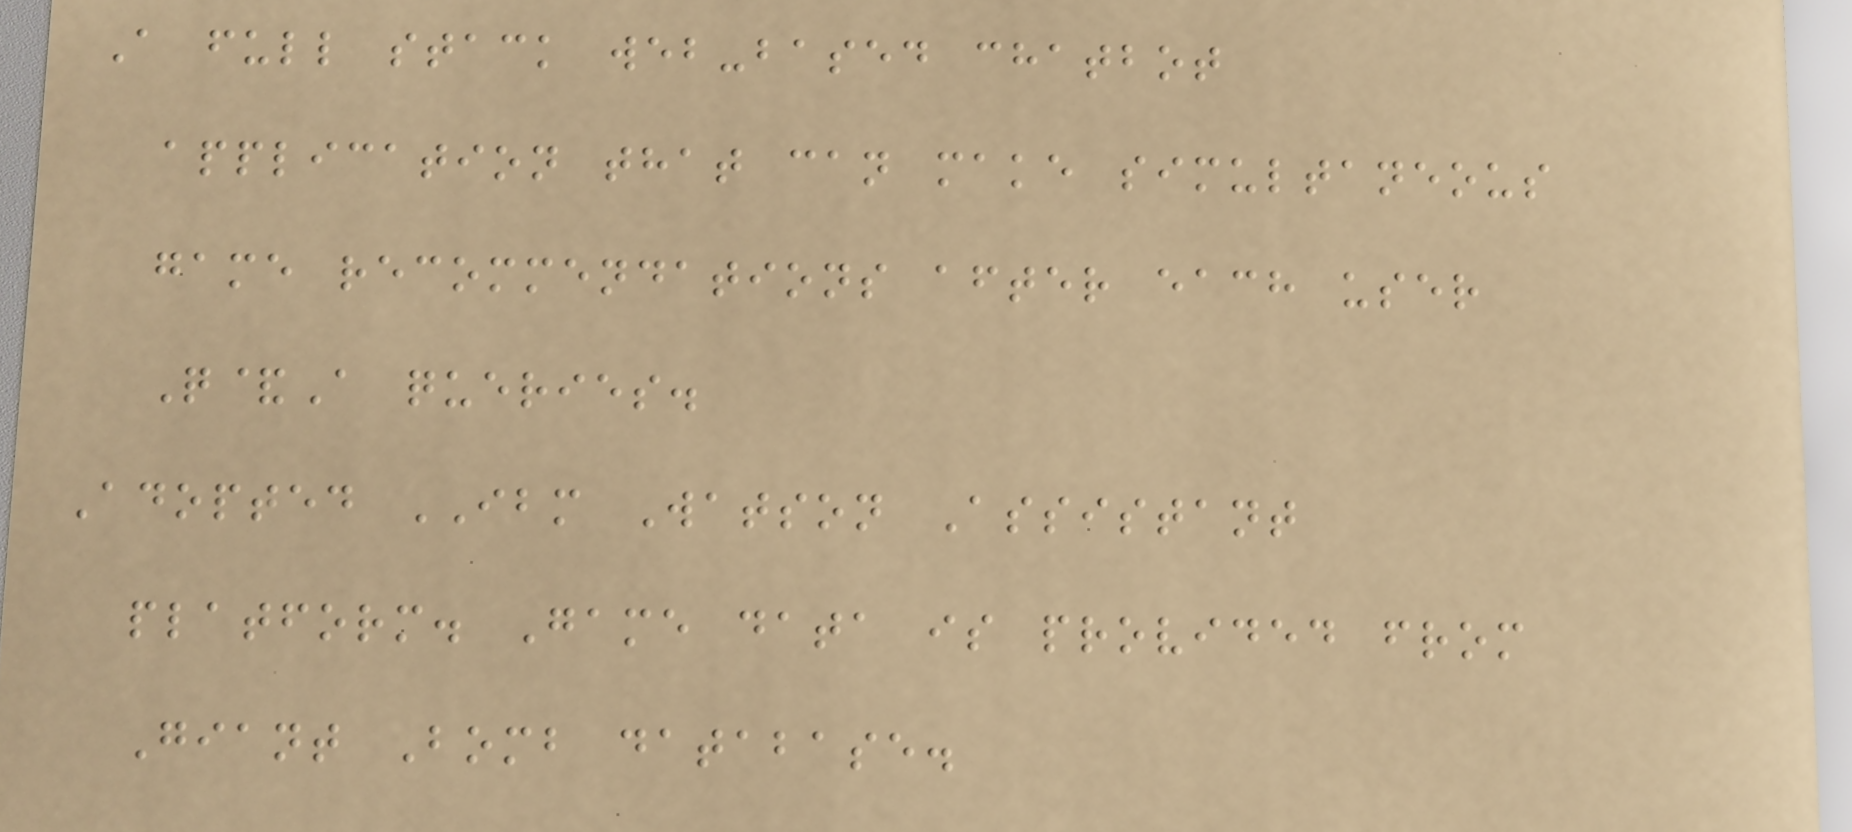A full stack web-based chatbot
application that can make simultaneous
game recommendations after each user
Q&A queries.
Adopted IBM Watson Assistant
platform. Game data is provided from
Giant Bomb database.
